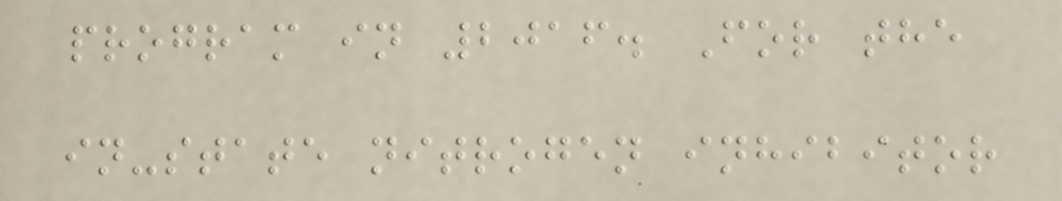program in 2016. For the
in-state nitrogen inhibitor
